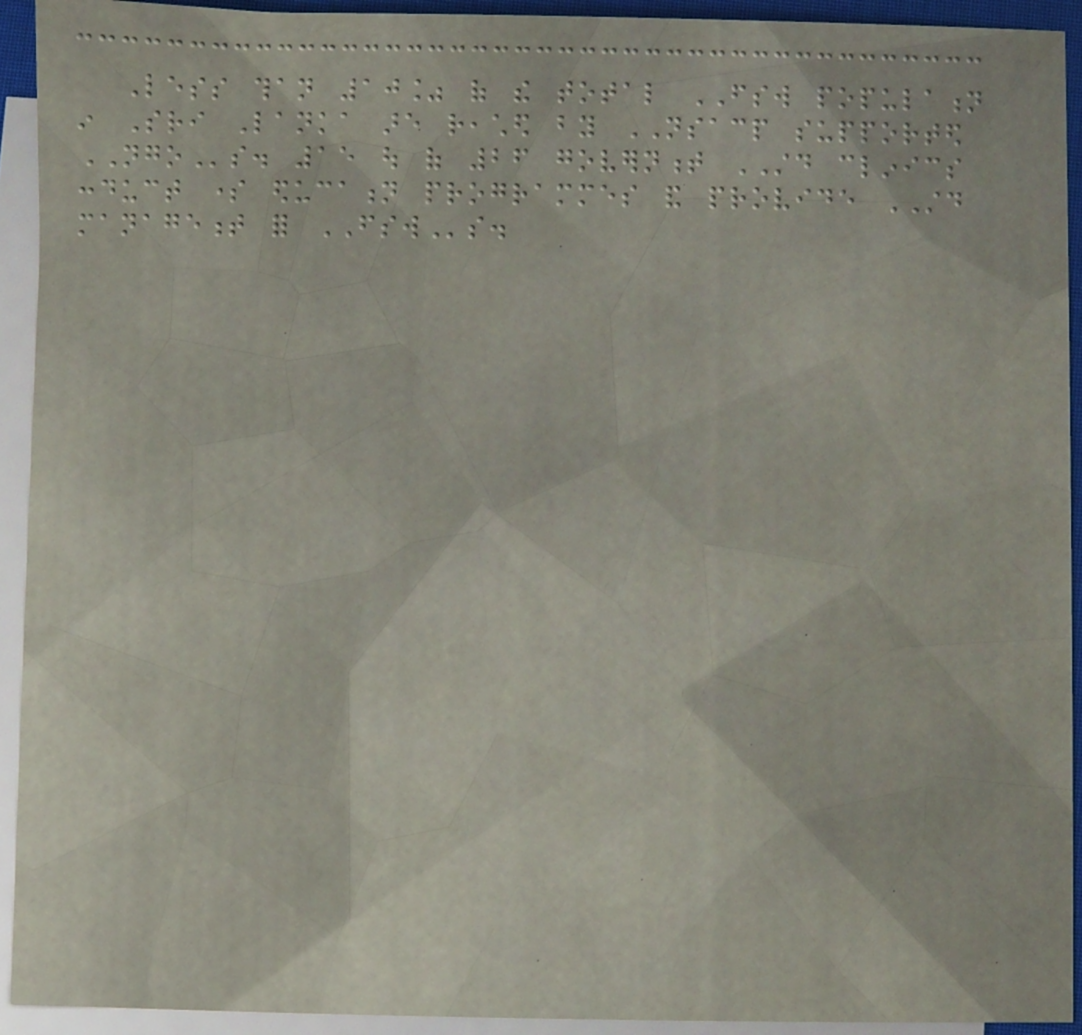Less than 10% of the total FSW population
in Sri Lanka are reached by NSACP supported
NGOs. 15 out of 26 government STD clinics
conduct some education programmes and provide STD
management for FSWs.
